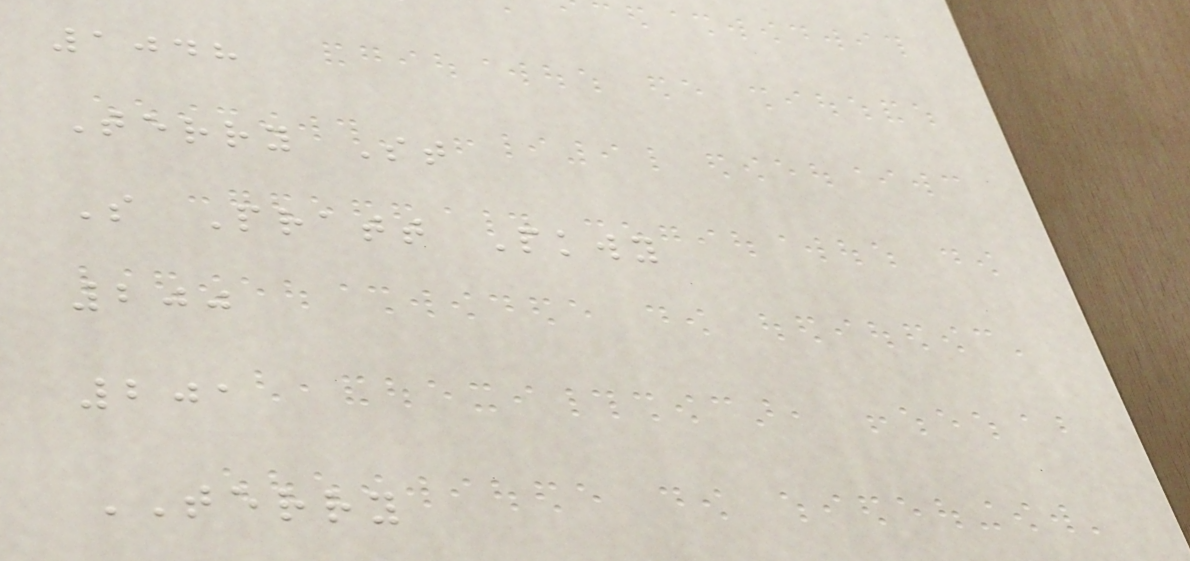1048
Terry St
S Pratt Pkwy
200
201
TERRY
